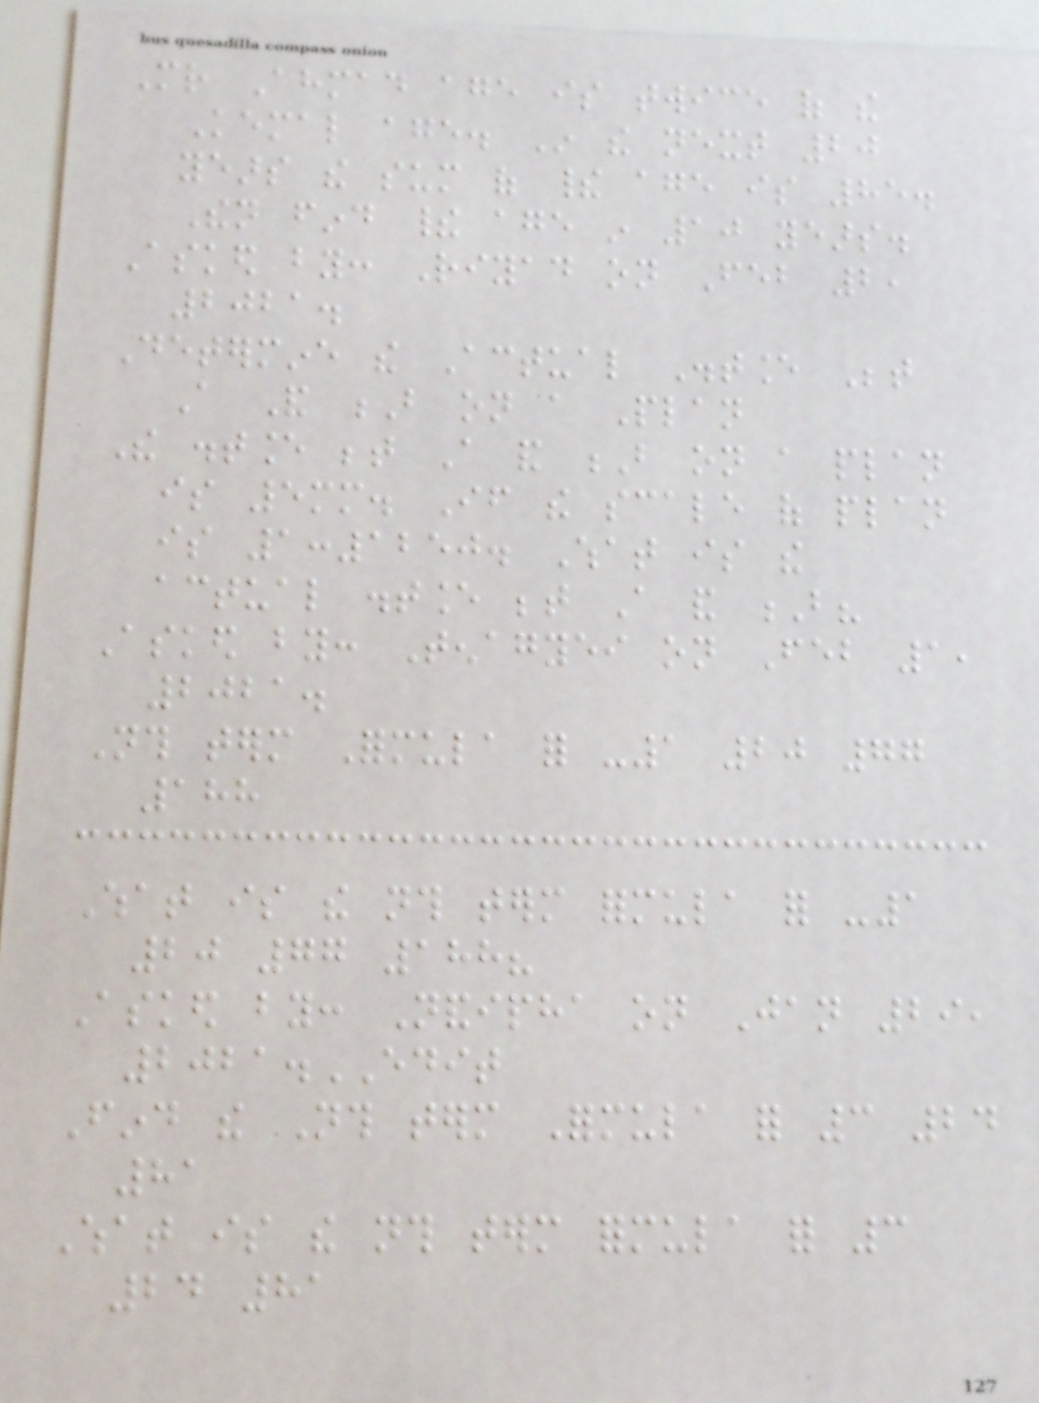Mr Ahmad age is twice of the
Kemal age. In the next 20
years the sum of their age is 85.
Then find their age in 10 years.
Asked by: Riyad on Feb 2,
2021.
Determine the Actual Distance Between
A And B on a Plan
The distance between A and B on a plan
is 5mm. If the scale of plan
is 1:1250. What is the
actual distance between A and B?
Asked by: Tenagyei on Feb 1,
2021.
Nth term Formula for -1 20 77
188
What is the nth term formula for -1
20 77 188?
Asked by: Nandipha on Jan 29,
2021.EDIT
Find the Nth term Formula for 3 24
81
What is the nth term formula for 3
24 81
